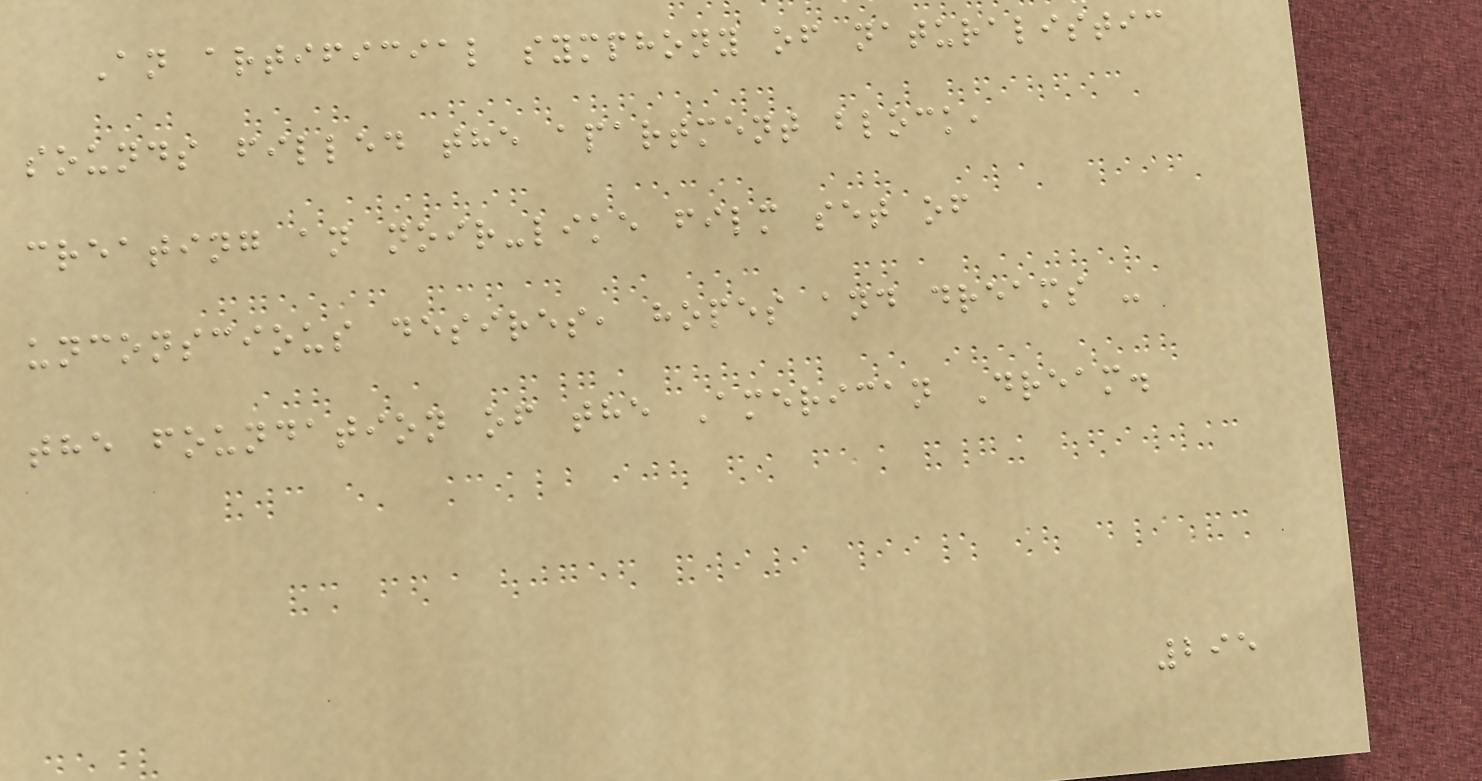An artificial symphony of naturalistic
sounds filled the apartment block,
creating an noir-like film set of
unconscious desires, hopes and dreams -
the foundation of the American Dream.
295
